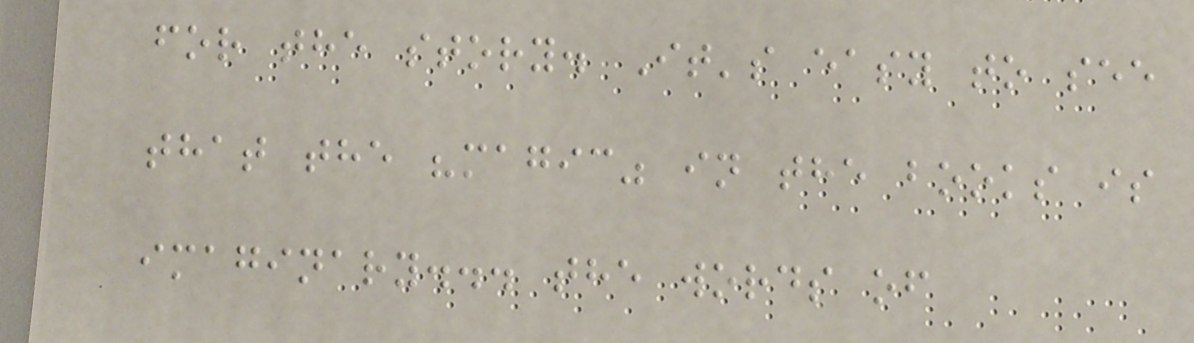for the story. It's easy to see
that the "magic" in the books is
imaginary... the words of
